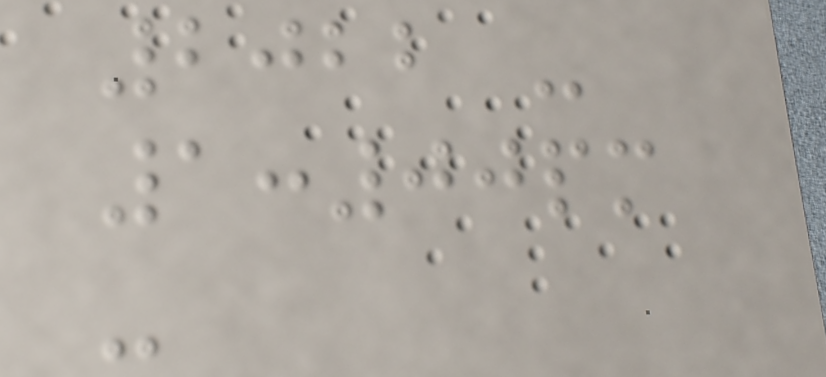2022 -
1:00pm
-
